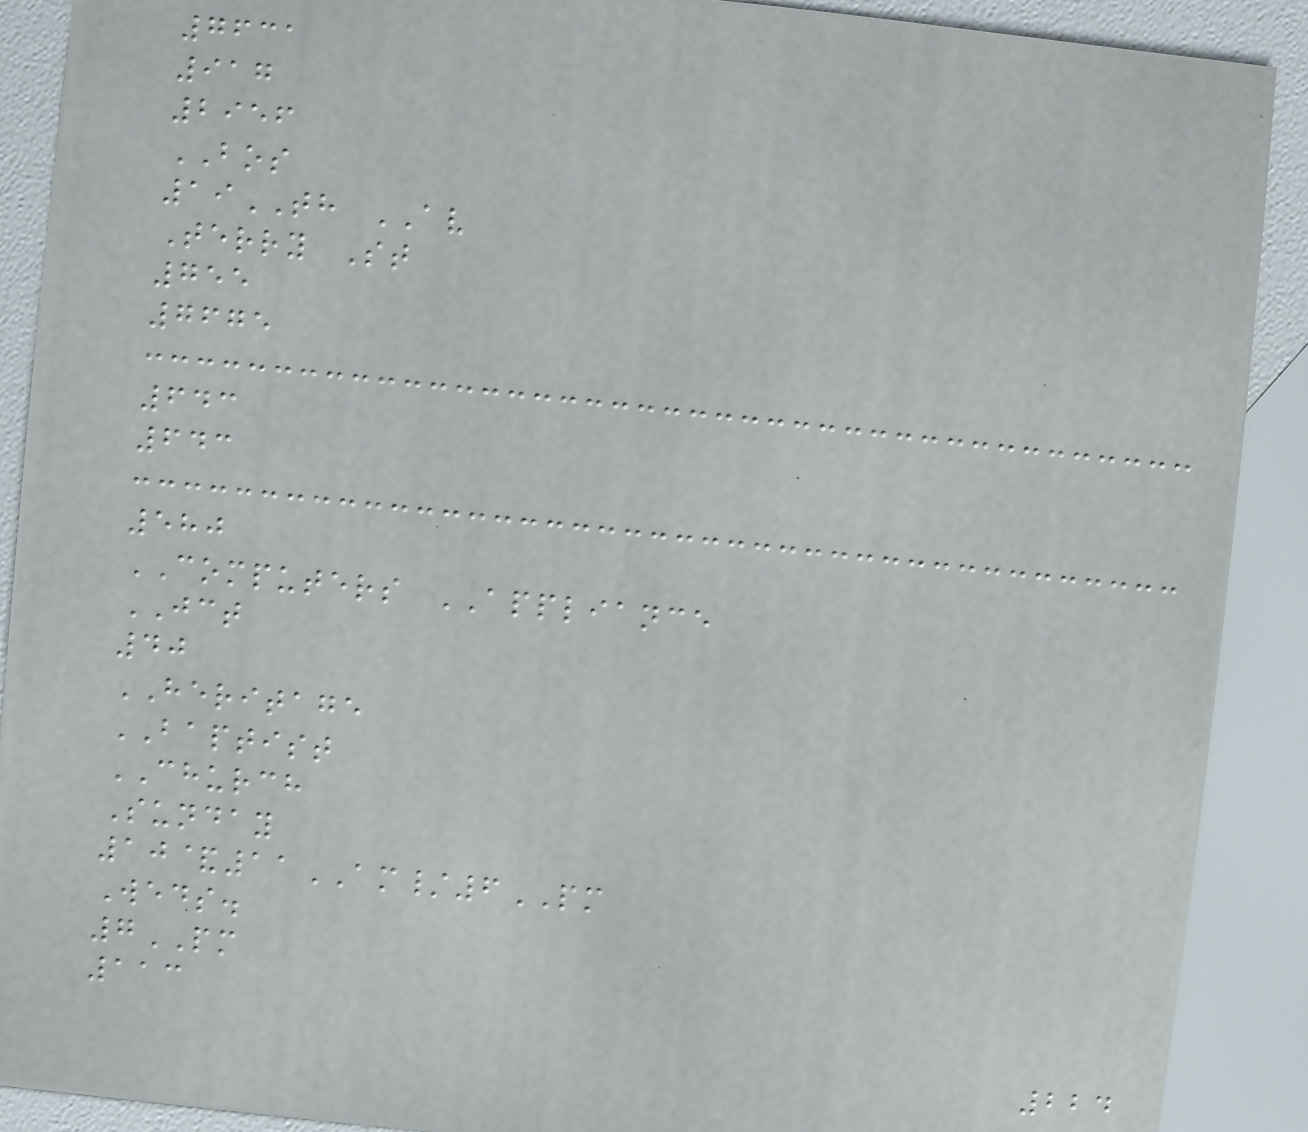7631
917
2956
BOS
19TH AV
Terry St
755
7675
643
643
580
COMPUTERS APPLIANCE
JCT
40
HERITAGE
BAPTIST
CHURCH
Sunday
10&11AM/6PM
Weds.
7PM
113
224
